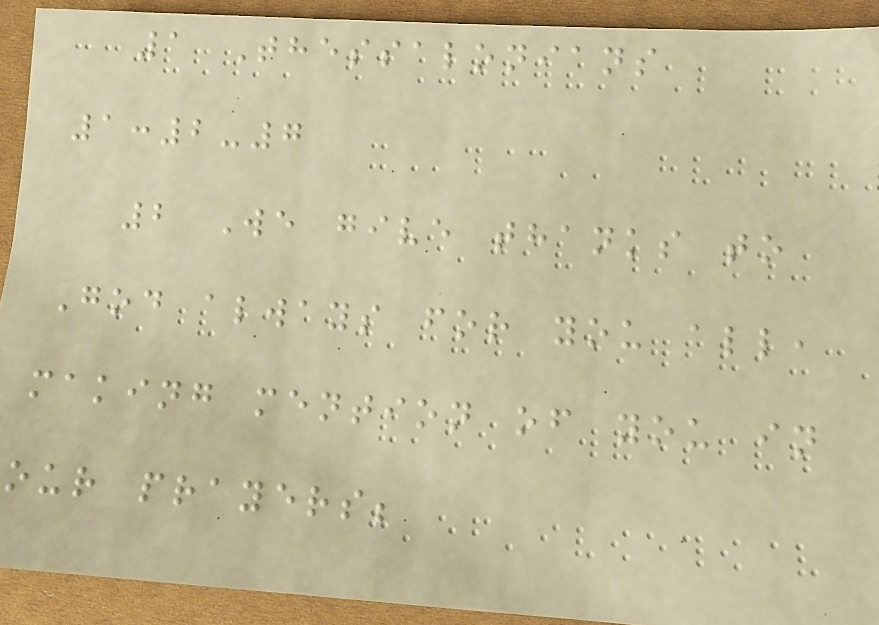1 Thessalonians
1:2-7
2 We give thanks to
God always for you all,
making mention of you in
our prayers;
